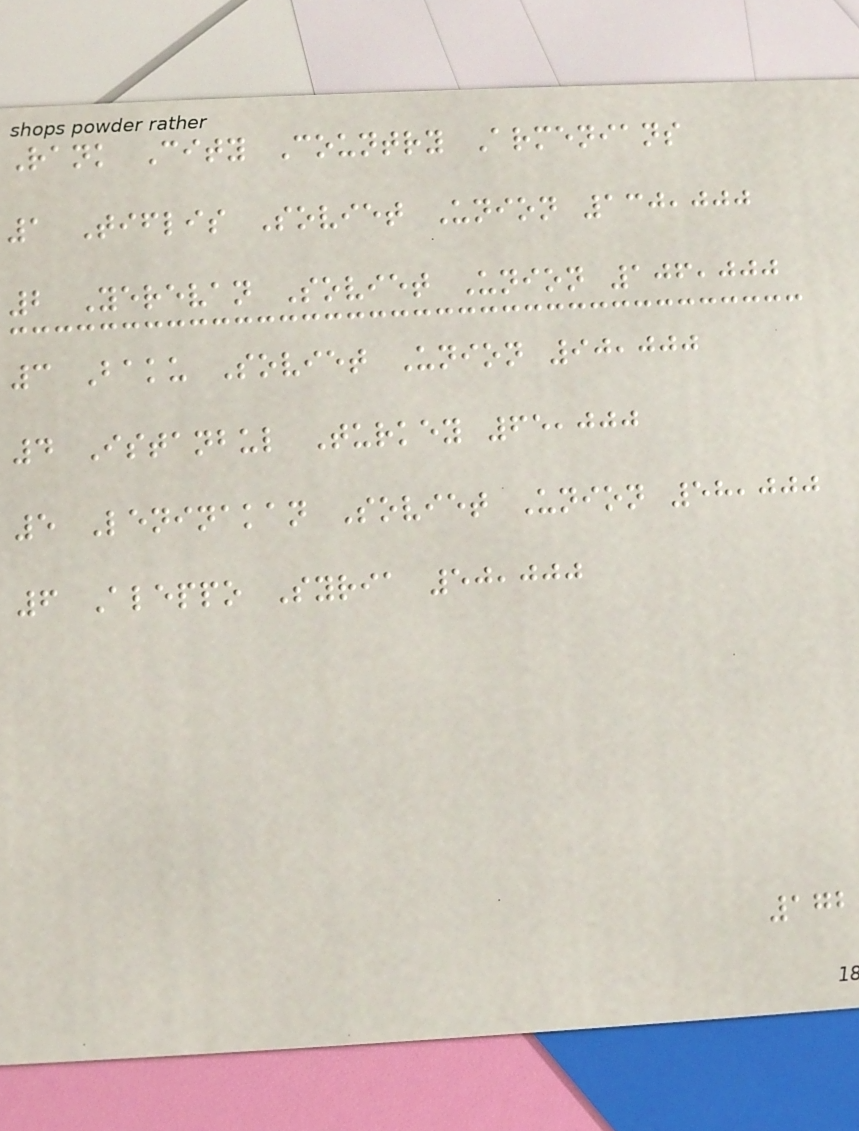Rank City Country Armenians
1 Tiflis Soviet Union 130,000
2 Yerevan Soviet Union 106,000
3 Baku Soviet Union 90,000
4 Istanbul Turkey 65,000
5 Leninakan Soviet Union 58,000
6 Aleppo Syria 50,000
172
